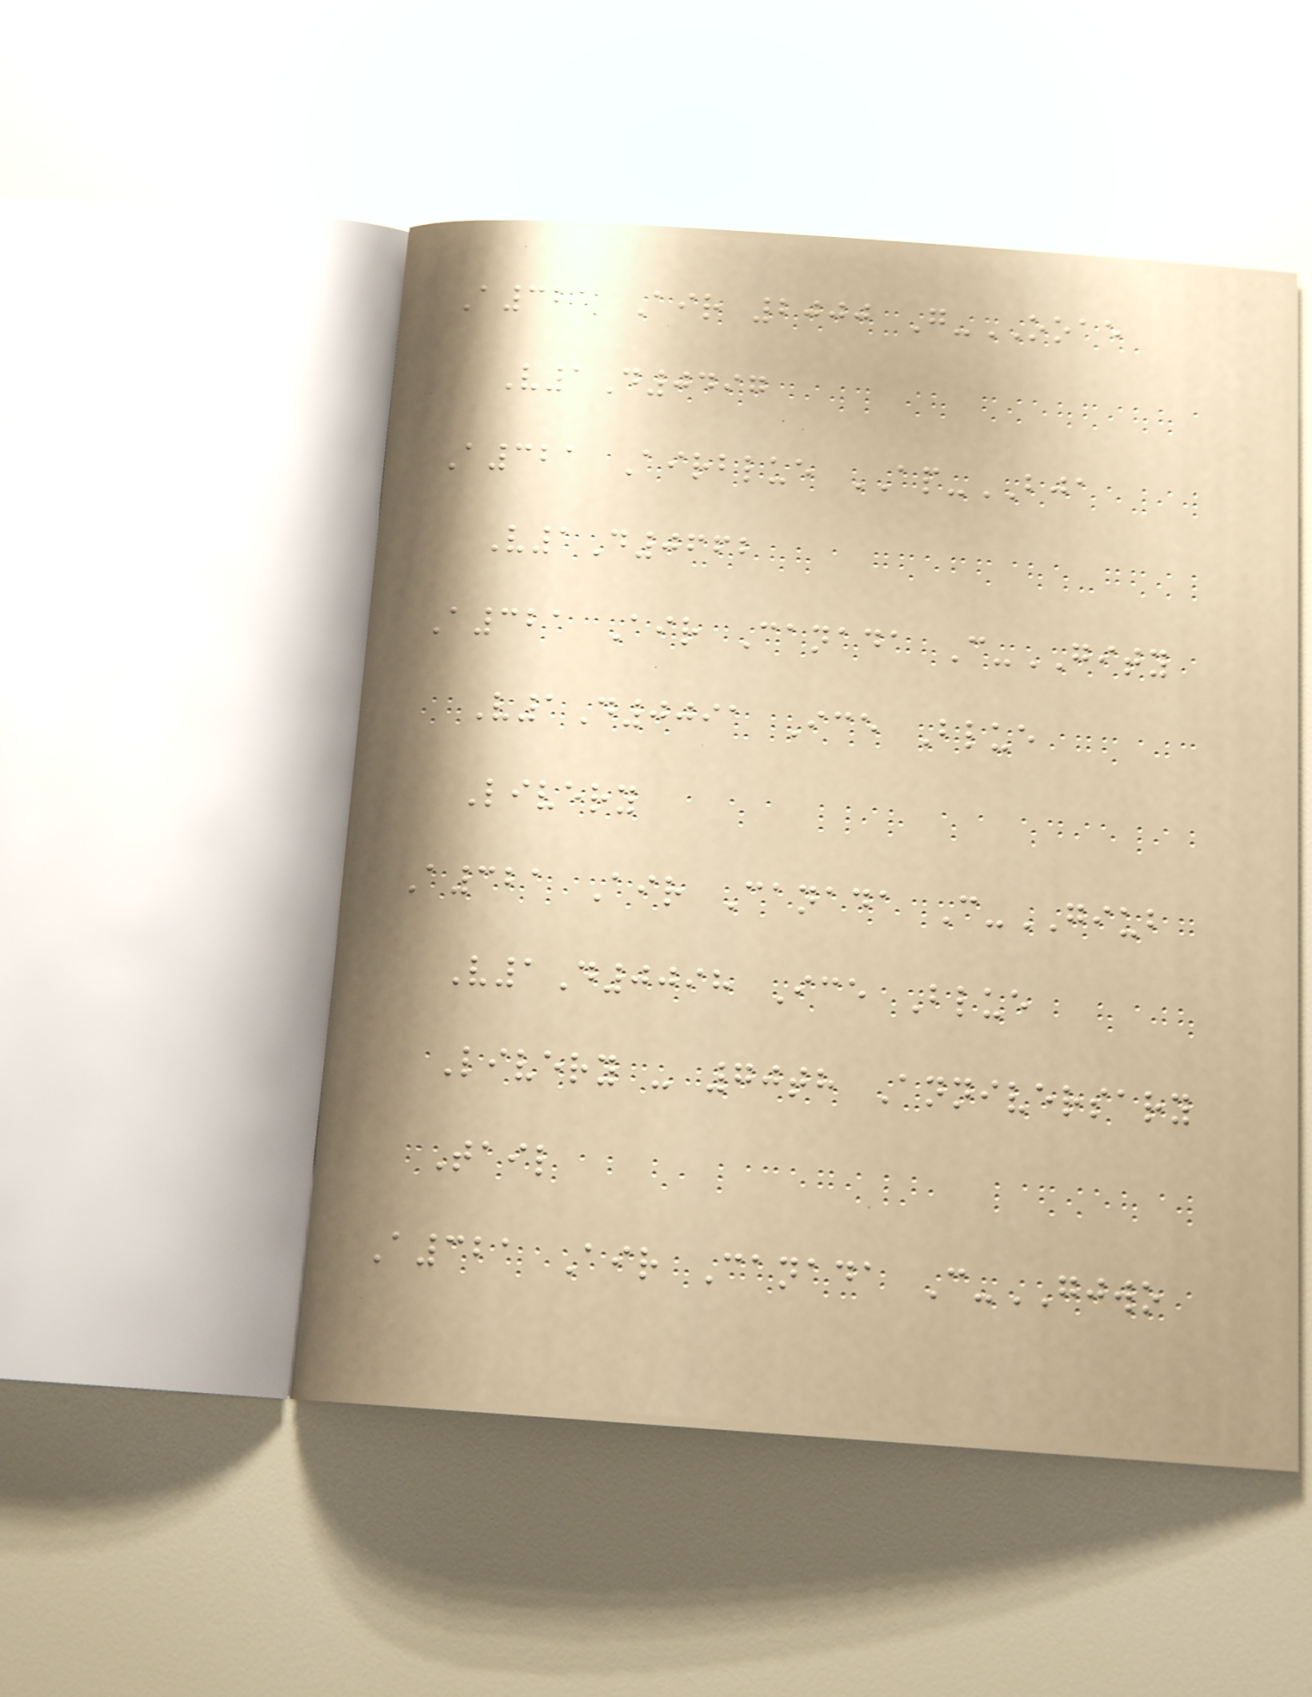A321 Air 2000 G-OOAE
V1D0497
A321 Airblue AP-BJA
V1D0662
A321 Air Canada C-GITY
V1D0091 Ice Blue
Livery
A321 Air Canada C-GIUB
V1D0098 Ice Blue
Livery - 70th Anniversary
Tail
A321 Air Canada C-GJWO
